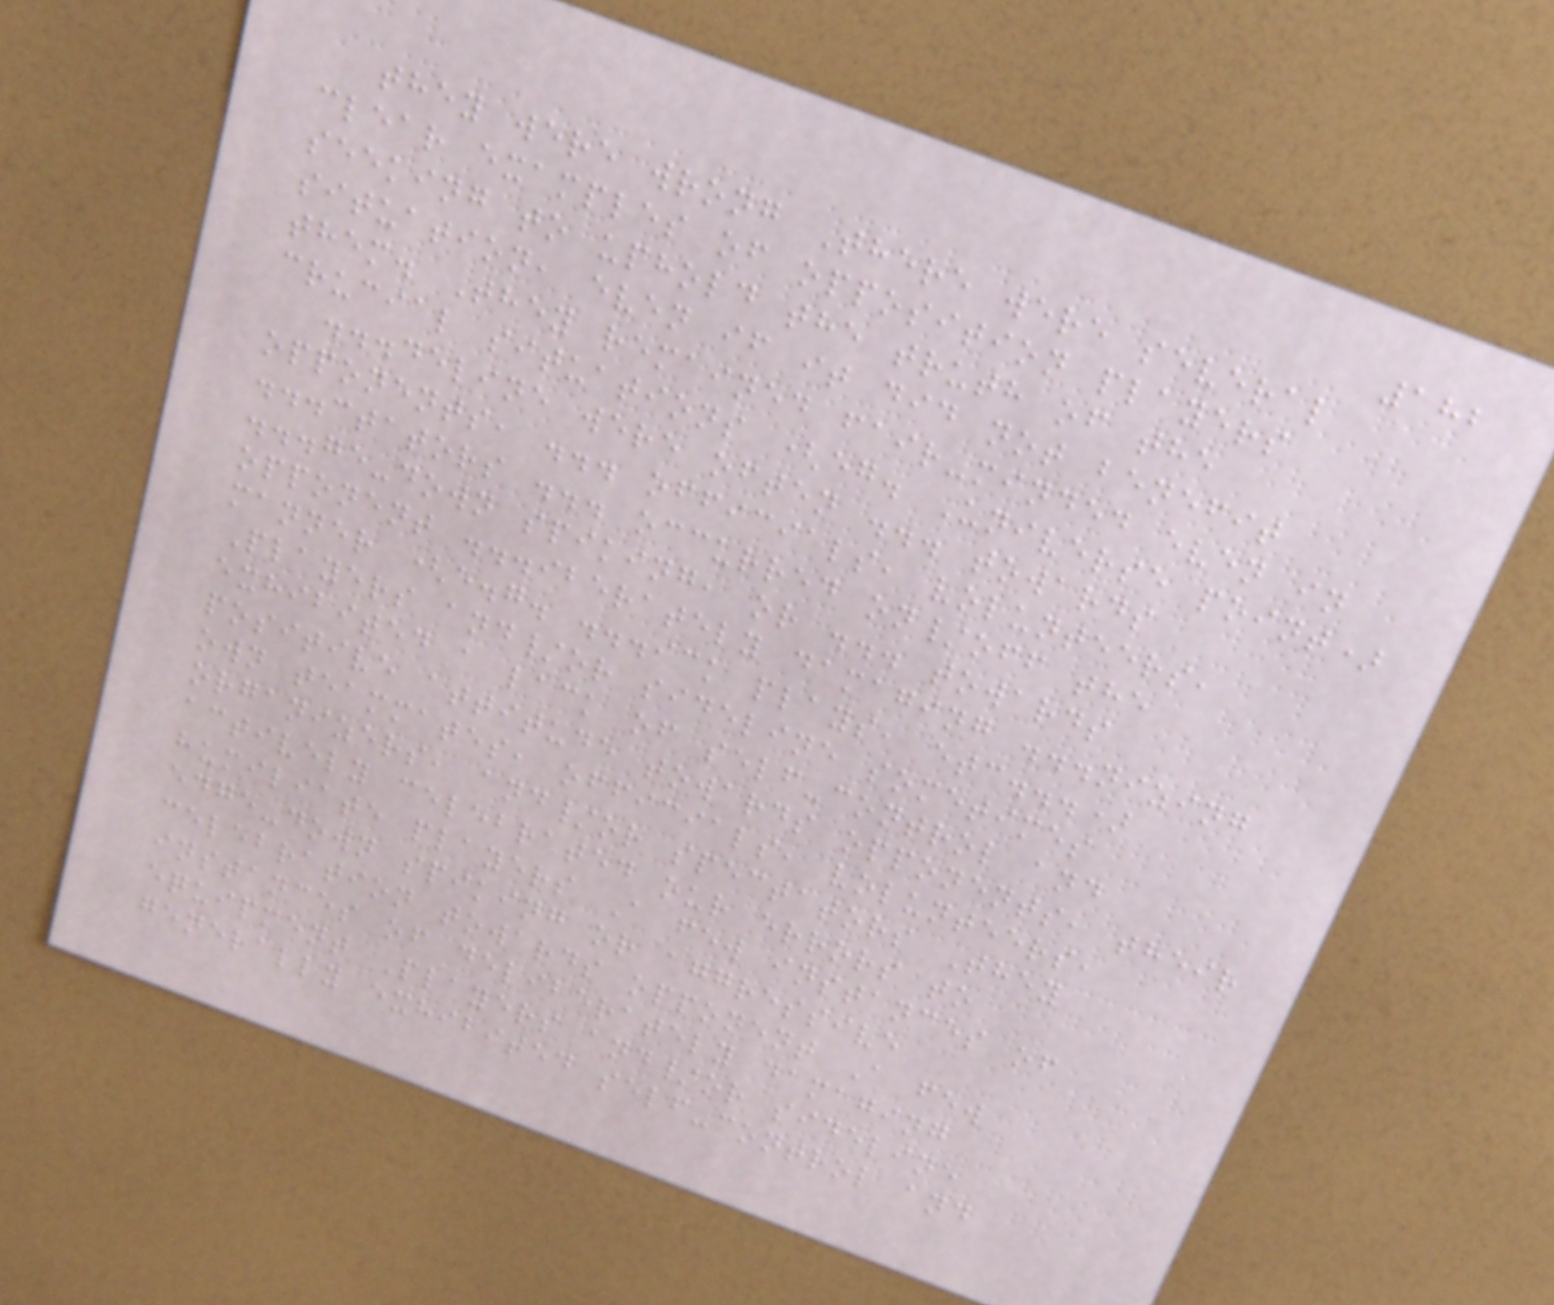182
they were wrong There were several
clear examples of opposition players
seeking to uphold the truth of the
situation, even if it did not benefit
them. They remained fair-minded even in
crucial situations (eg. Universe point)
...deline were often ... towards
opponents, ... officials, volunteers,
...ctators ... occurred on/off the
...ge-down spiking, or ... towards
opponent ...iberately damaging ...nizing
manner (e.g. ...ick plays, etc...)
Players and/or sideline sometimes
exhibited a lack of self-control and
positive attitude towards opponents, their
own teammates, officials, volunteers,
organizers, and/or spectators They
actively celebrated our errors to
humiliate players A few instances of
edge-down spiking or aggressive
celebration towards opponent A few
instances of deliberately damaging
equipment Players and/or sideline
generally exhibited self-control and
